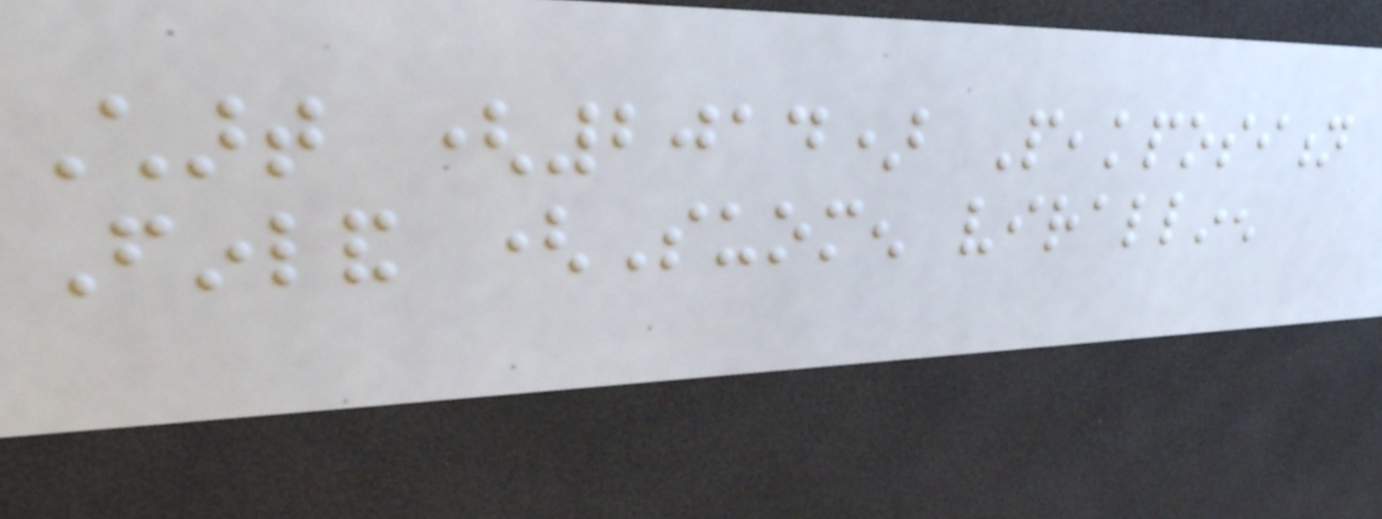Chart (2014) Peakposition
Finland (Suomen virallinen
